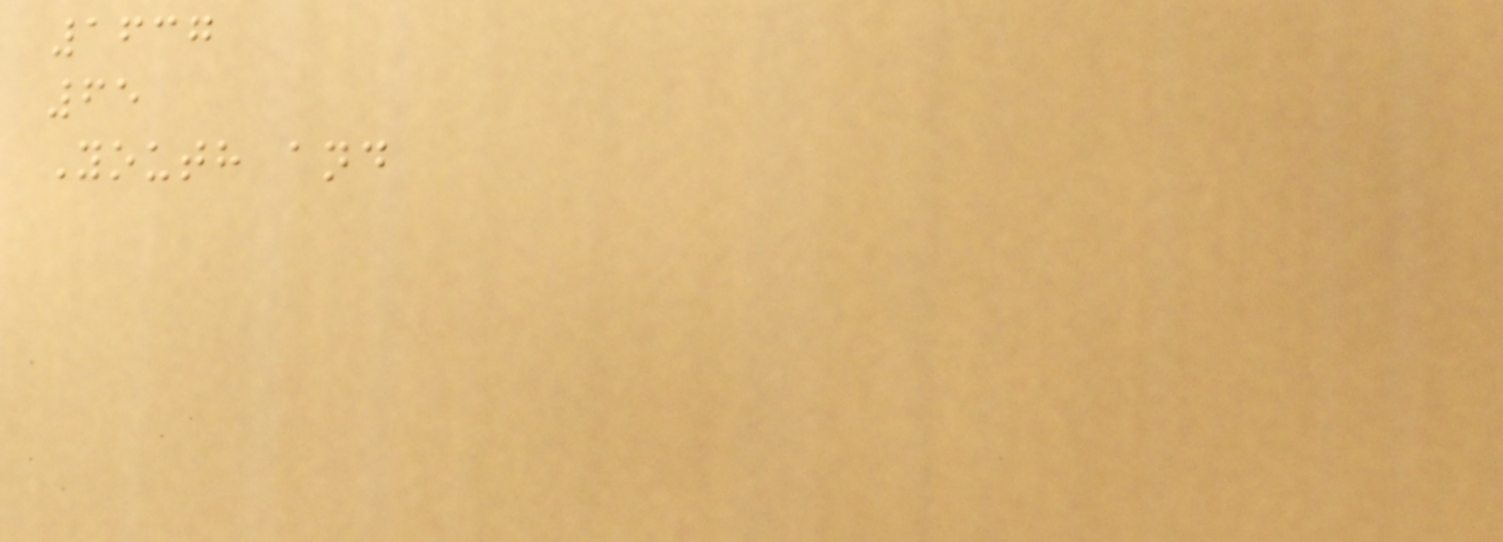1637
65
Youth and
